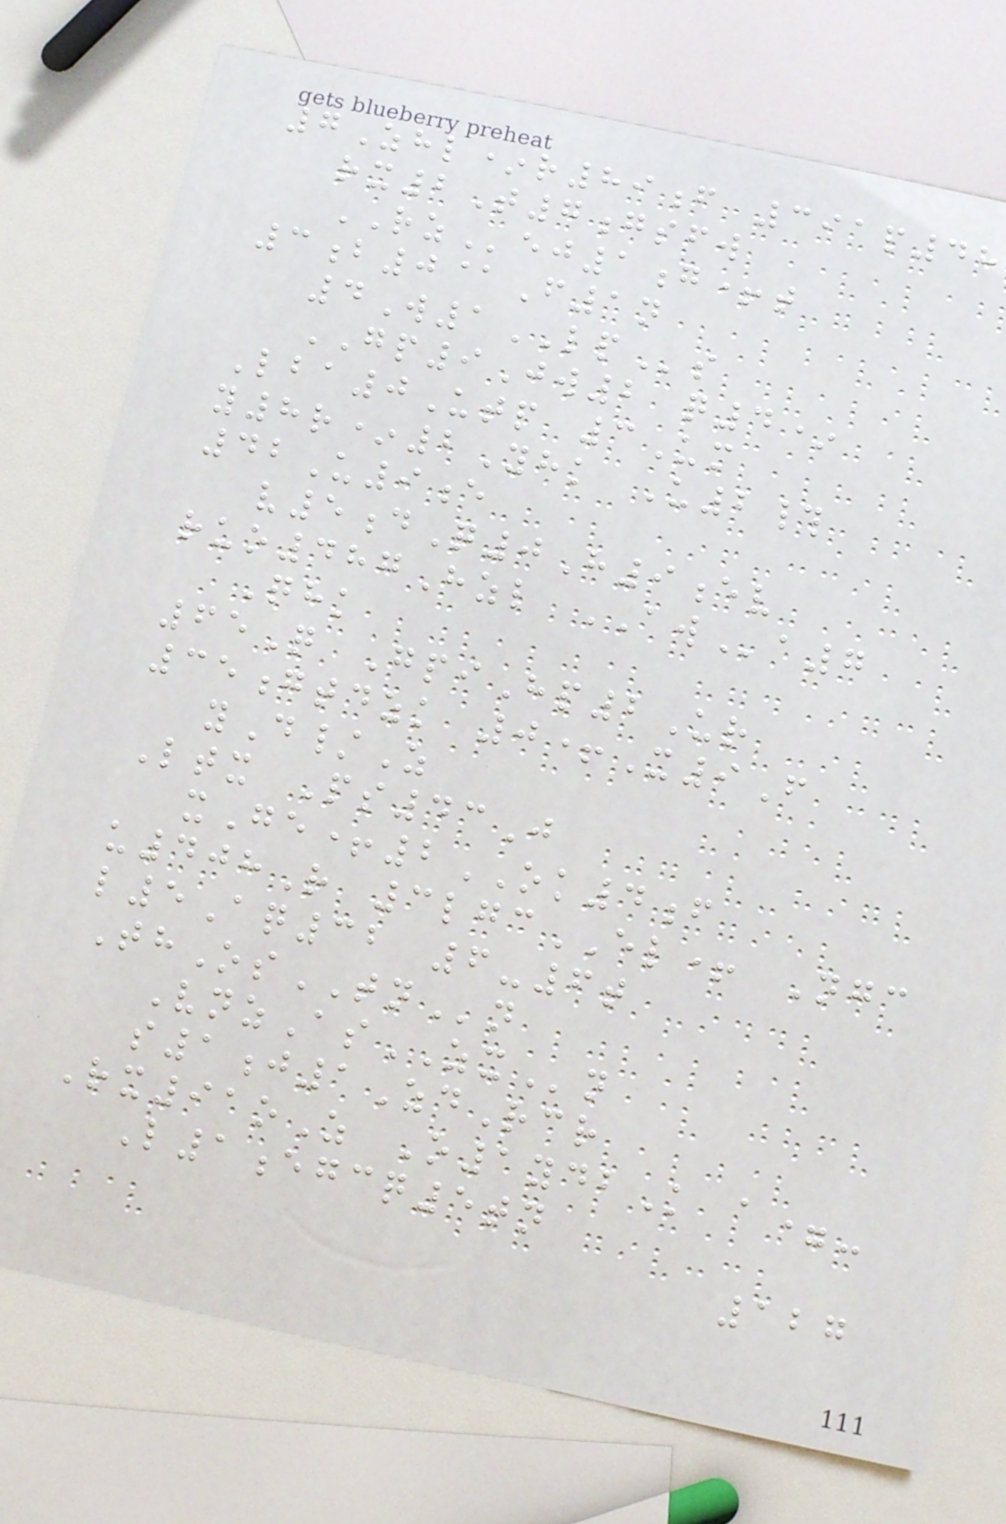7Zhl*r89f 391p48
rx2T7gsfw
RZej1g+t
3b0@F1n
4W1LPs
GP9Jw2 q4*
Lba0Utp 3Um
y8r*2Yhk U2#
42U9e
v5dQ0H9ev
ruo487Hzl AWa7
Qhk
65Q GpiHp2Ur
35gtdzk 0+X9F
yD/Z
Ltx Ps43J
xGe+2OK4f
u408R 3lgcEL+ Ngc
l5Aq32 6-6t
ThOsTNn
VnzAsZXn
s1j1ZdRcr
Rx91oZ O1ydbK a=-
L1egcq5tn
127
